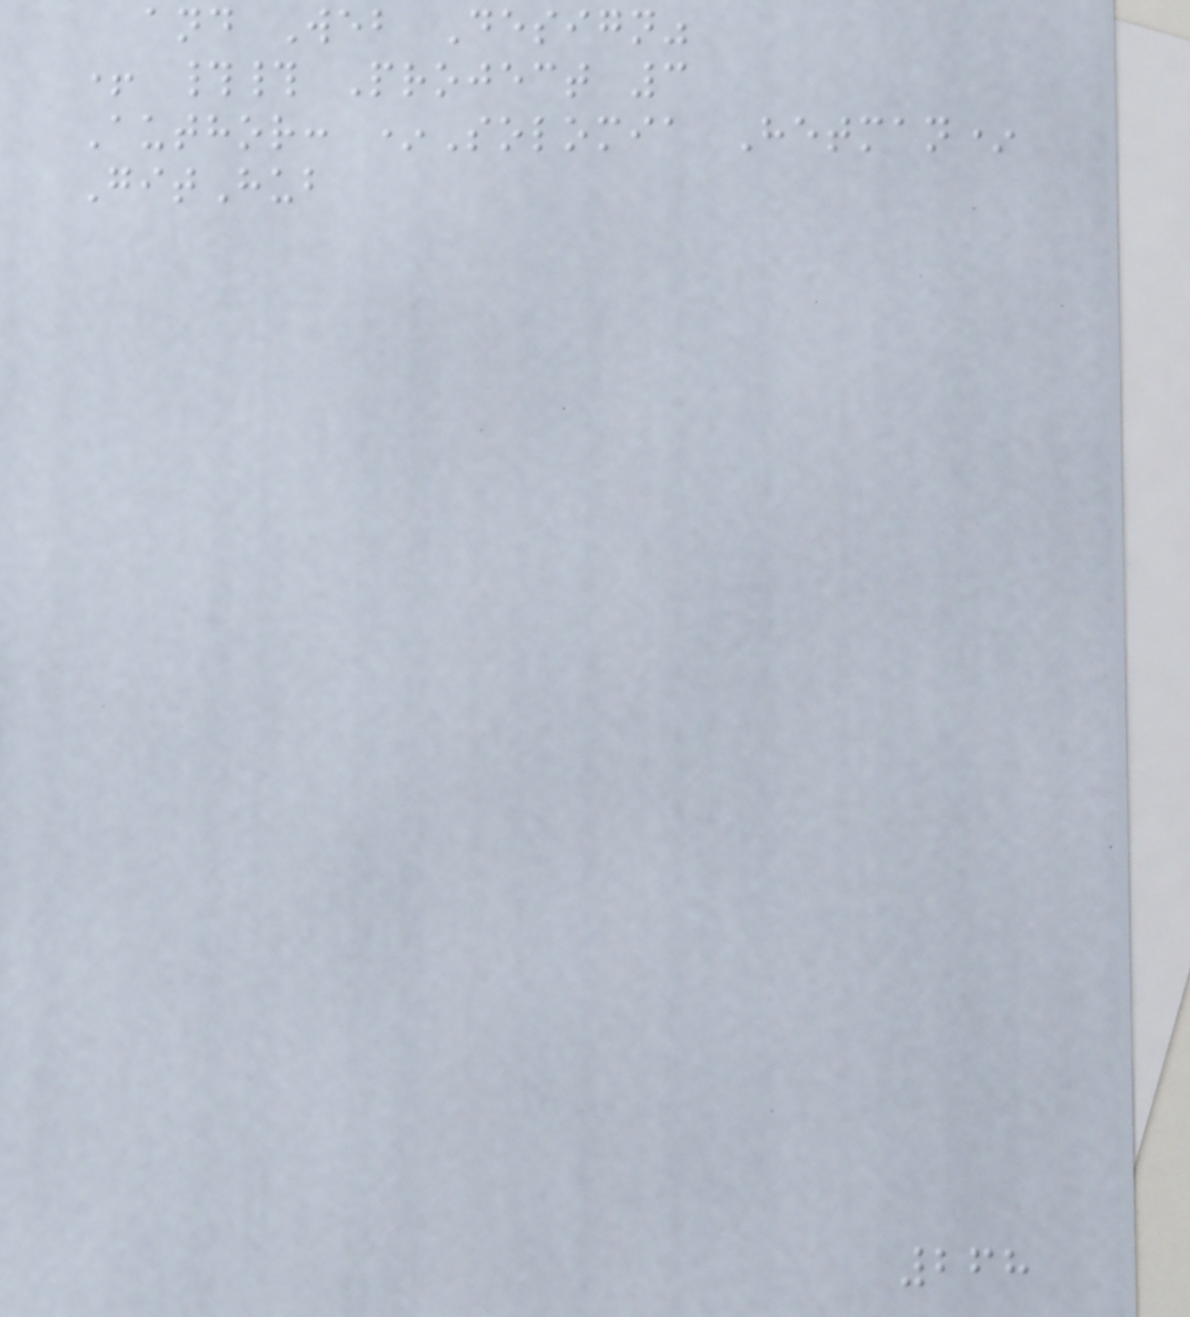and Web Design"
+ ## Project 3
Author: *Solomia Hetman*
GitHub
268
